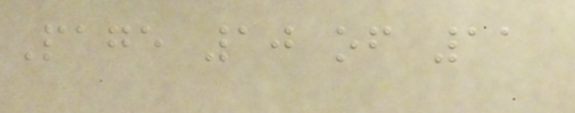Page 10 of 11
